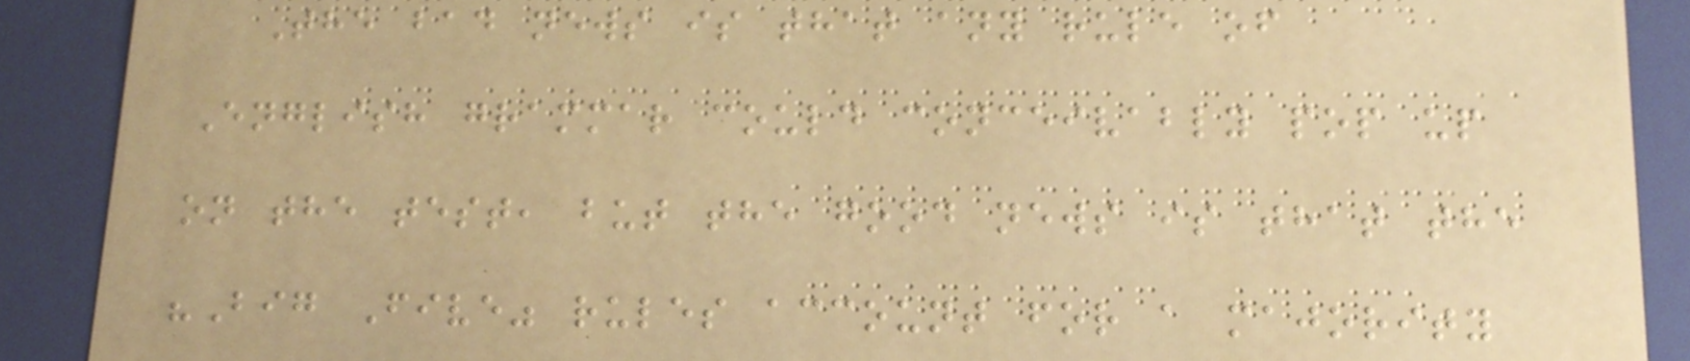The bad news is that any rule of
English grammar could conceivably pop up
on the test, but the good news is that the
"Big Five" rules account for a majority
